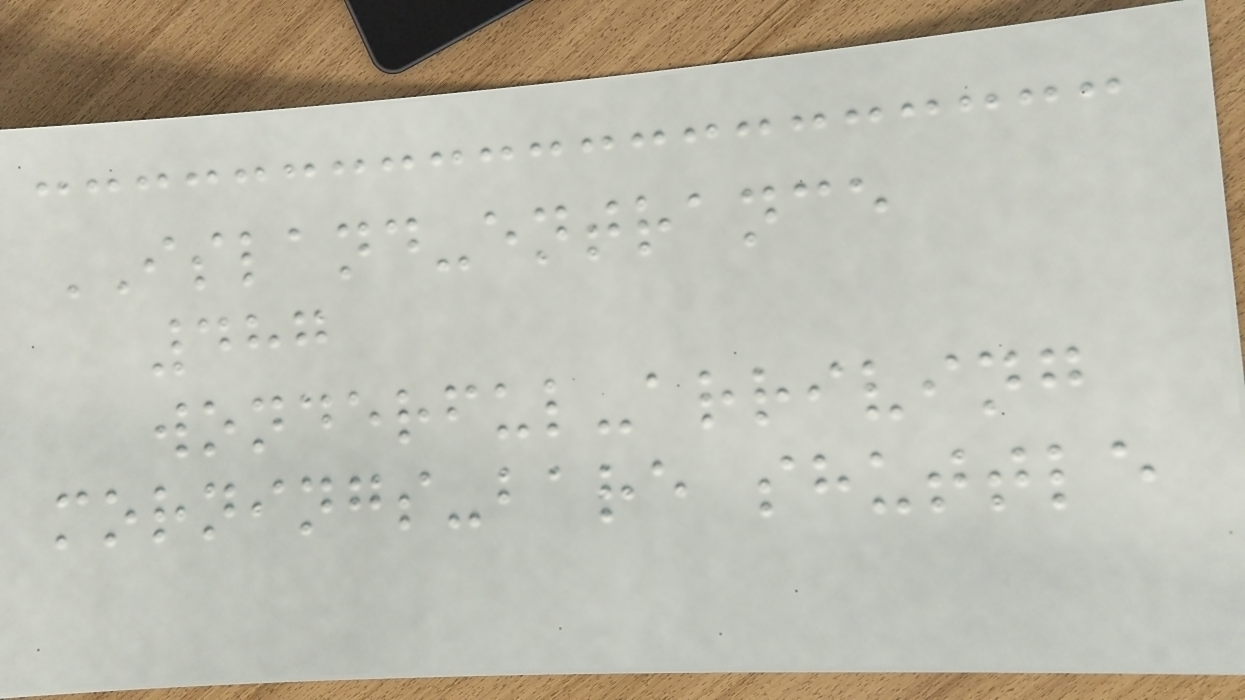ISLAND-entrance
487
wonderful-arriving
mornings-bare shuttle
